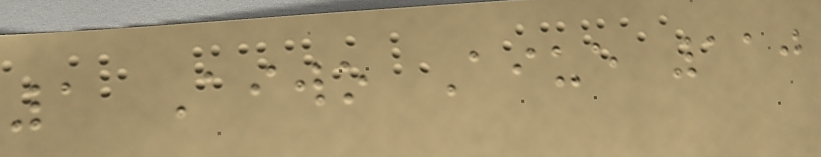1 Aiwo Aiue 110
